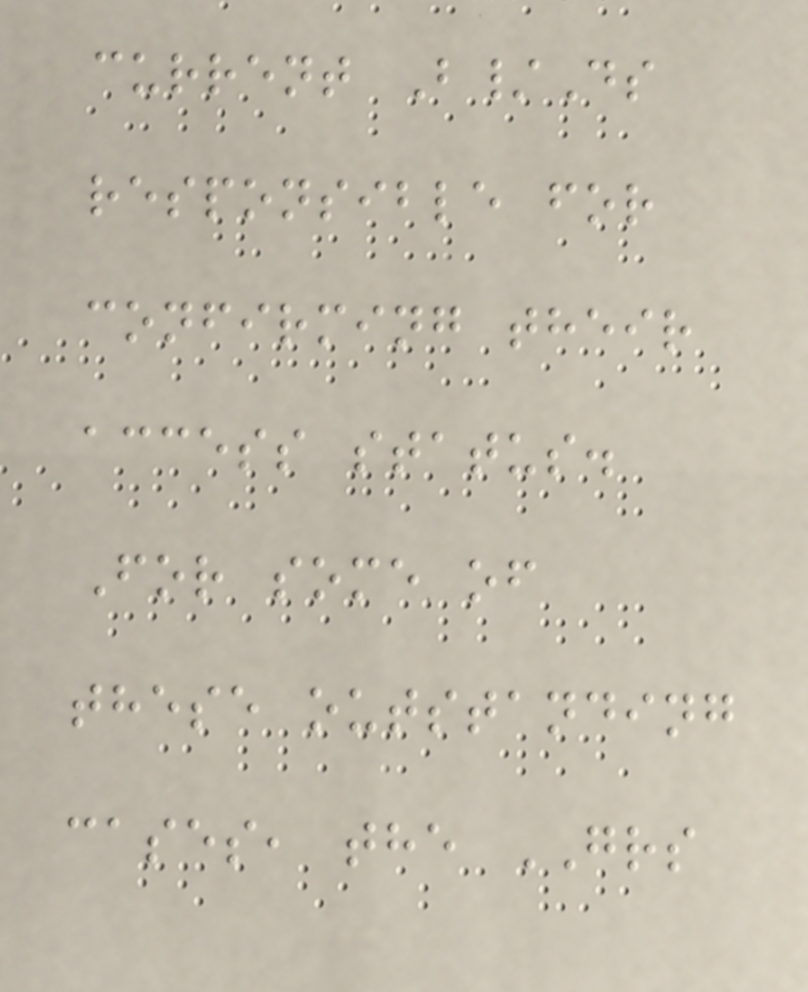current B/Ds
responsible for
confirming their
access status.
For some of
these outstanding
cases, the GRS
